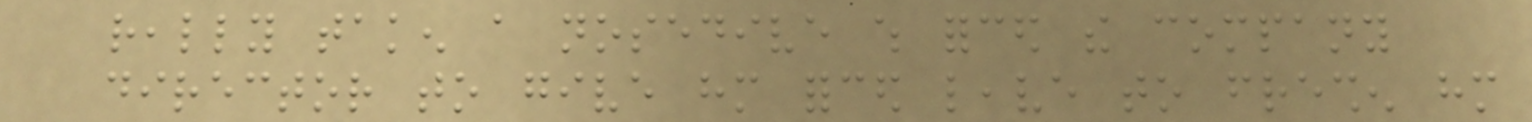really taken a nosedive which forced the company
director to give him forced leave to freshen him
